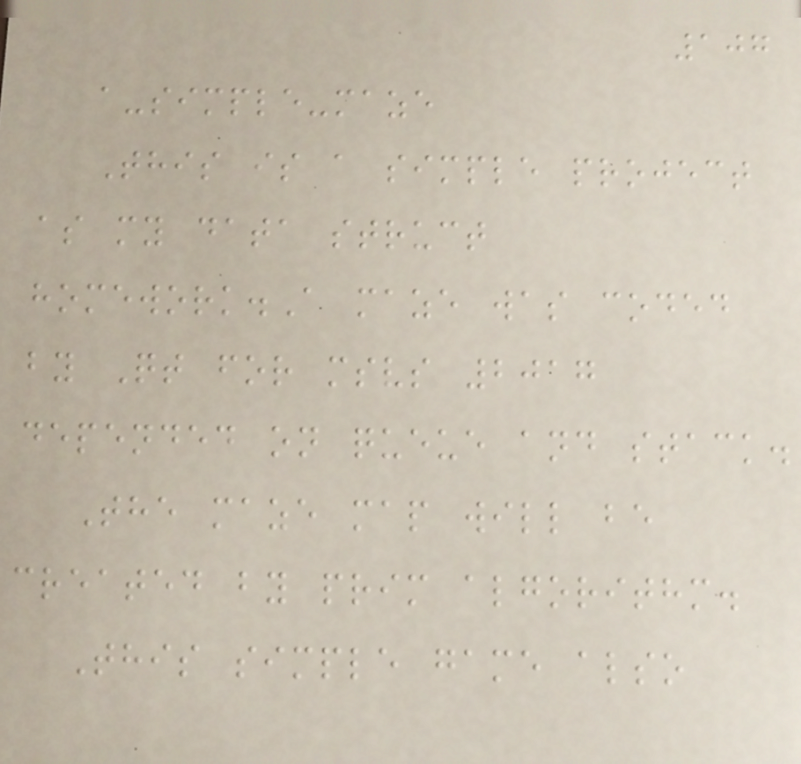107
a-simple-maze
This is a simple project
as my data struct
homework.A maze was coded
by Qt for msvs 2017
depended on queue and stack.
The maze map will be
created by prim algorithm.
This simple game also
